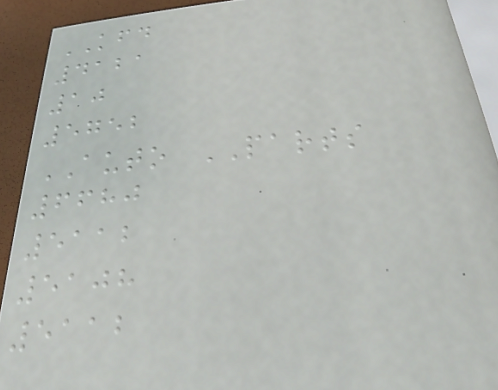KFD
4121
10
5752
AUTO PARTS
6680
5112
5108
5112
